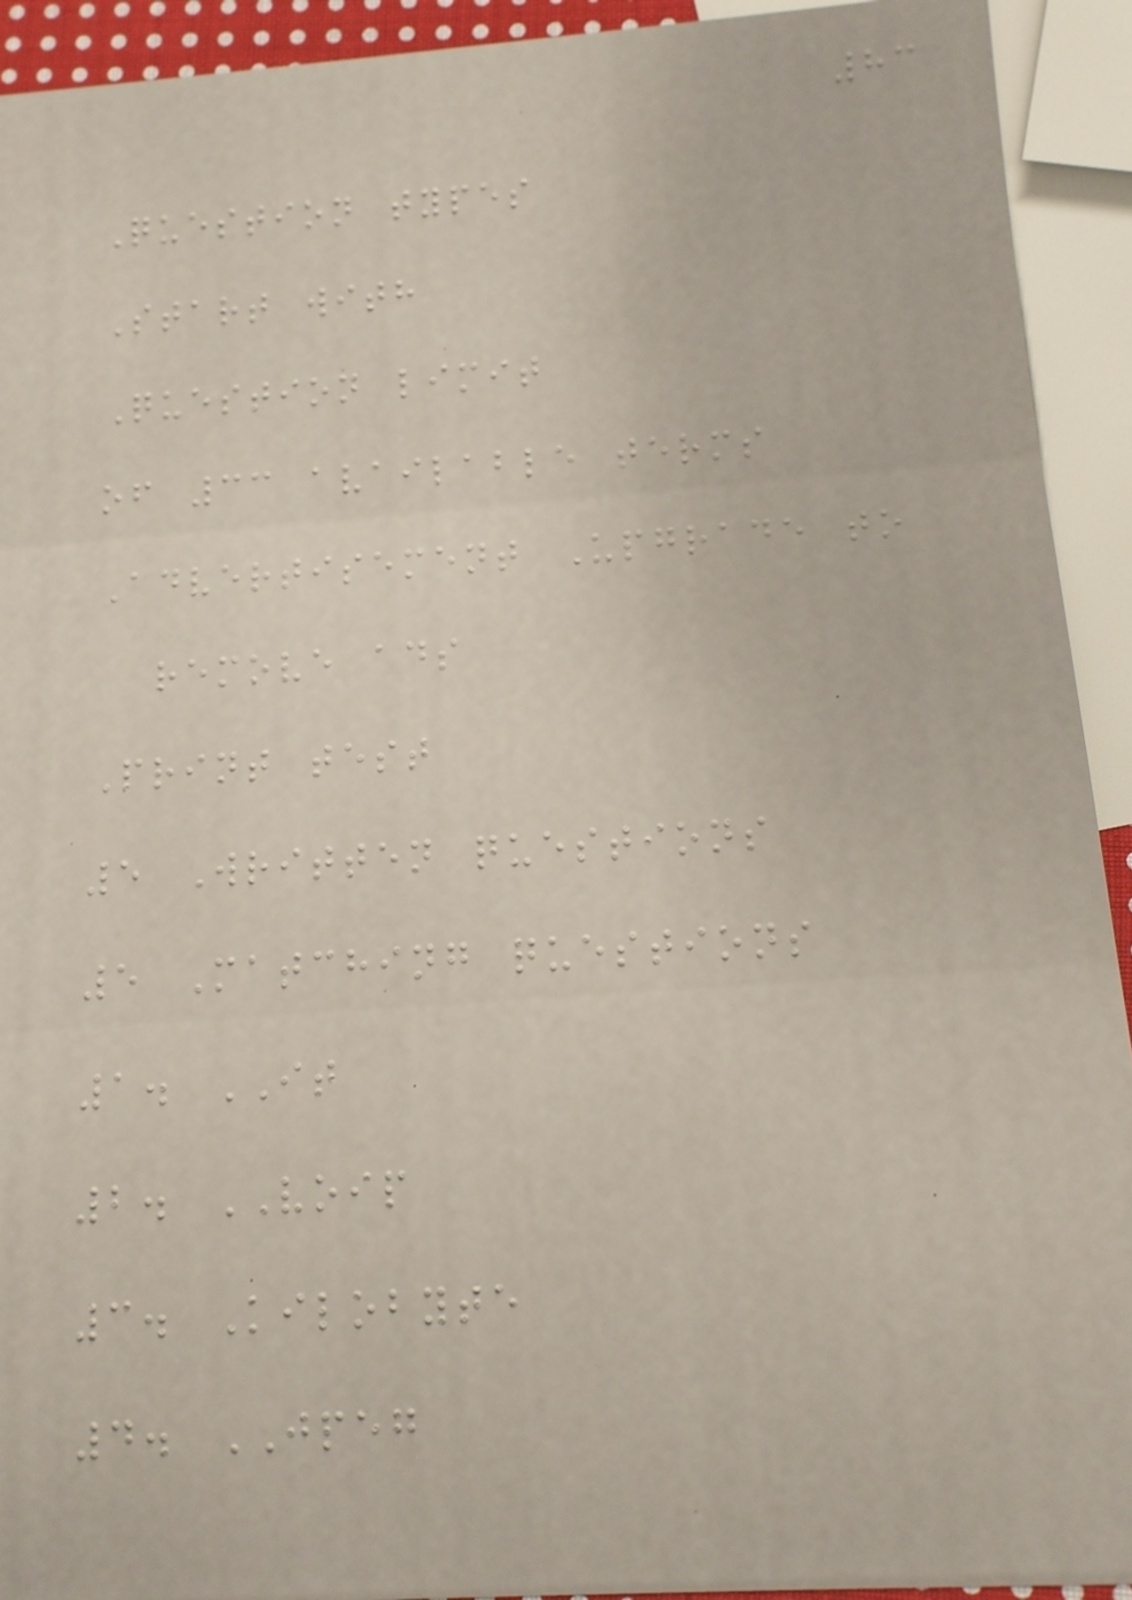83
Question types
Start with
Question limit
of 33 available terms
Advertisement Upgrade to
remove ads
Print test
5 Written questions
5 Matching questions
1. IT
2. VOIP
3. Kilobyte
4. JPEG
